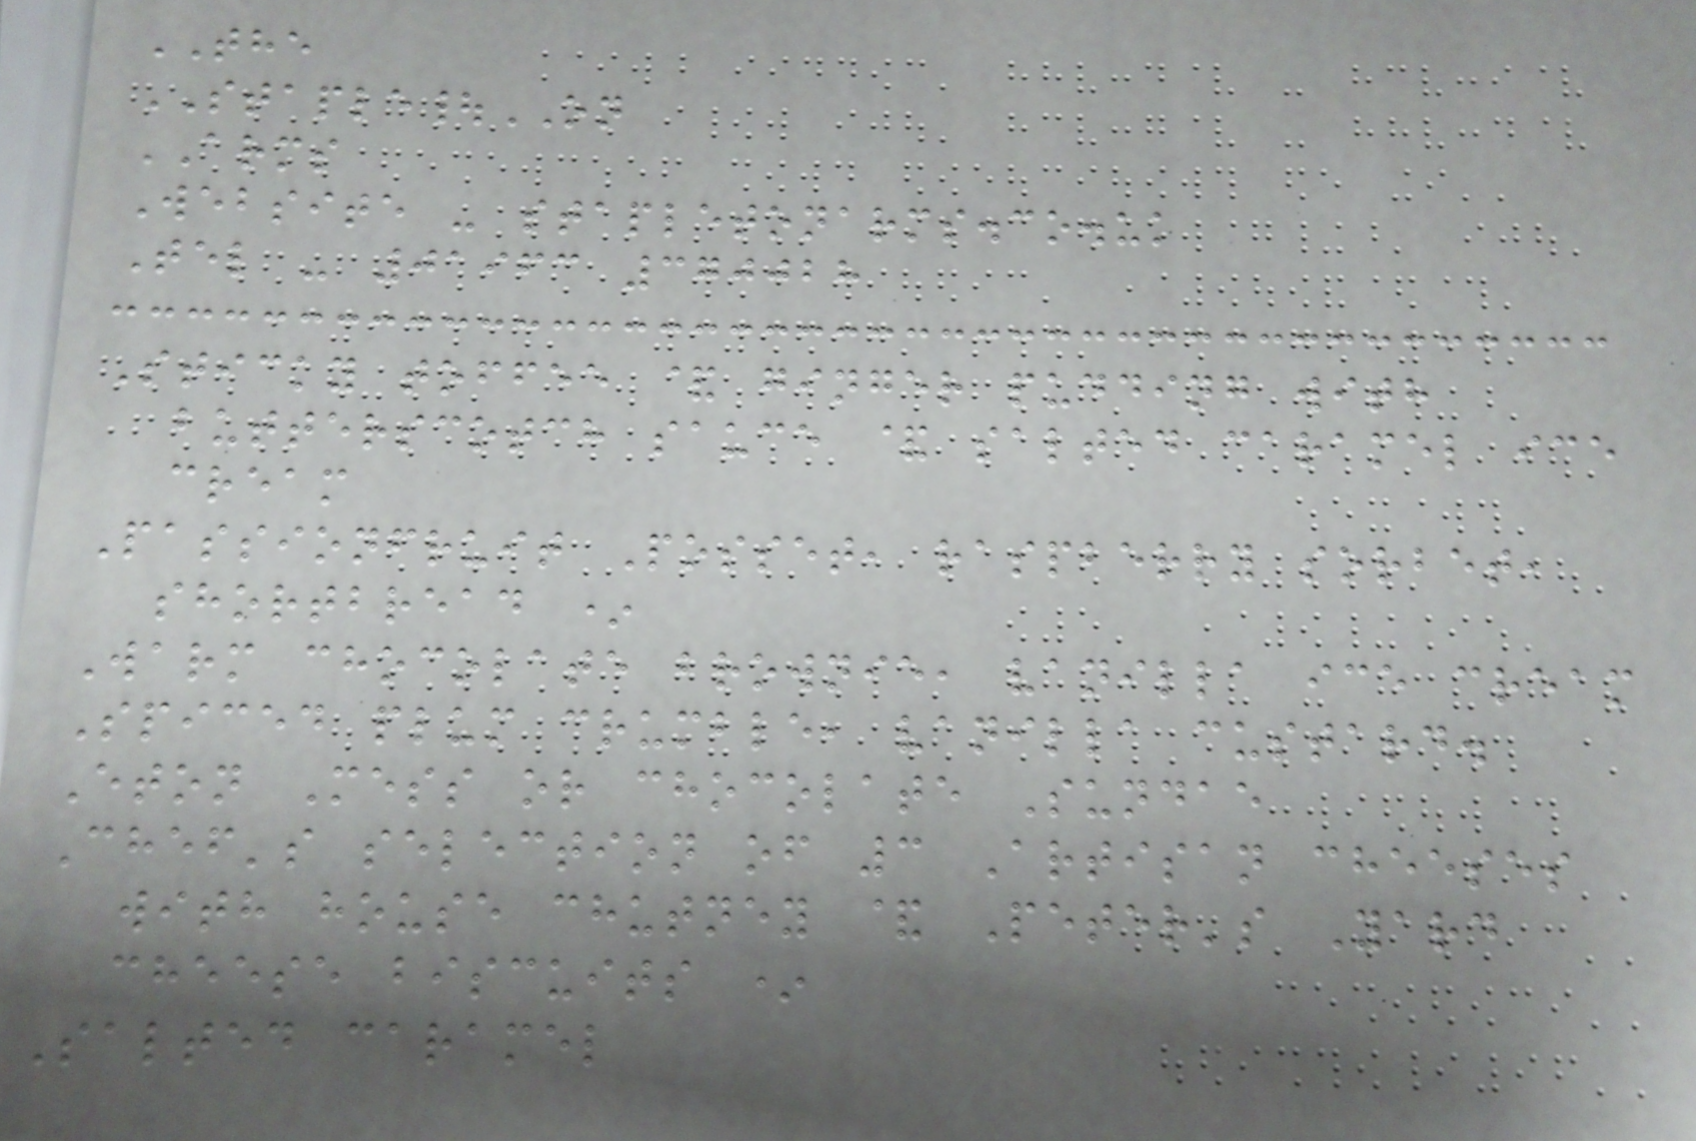THE
STAPLE|ON
ARMS
Website - stapletonarms.co.uk
Tel - 01963 370028
Sticky toffee & ginger pudding with
butterscotch sauce & salted caramel ice
cream
Passionfruit Posset, raspberry sorbet,
shortbread *
Warm chocolate brownie, vanilla ice cream
Spiced plum crumble, vanilla custard.
Eton Mess or chocolate Sundae
Chef's selection of 3 Artisan cheeses
with house chutney & Peter's Yard
cheese biscuits *
Salted caramel
